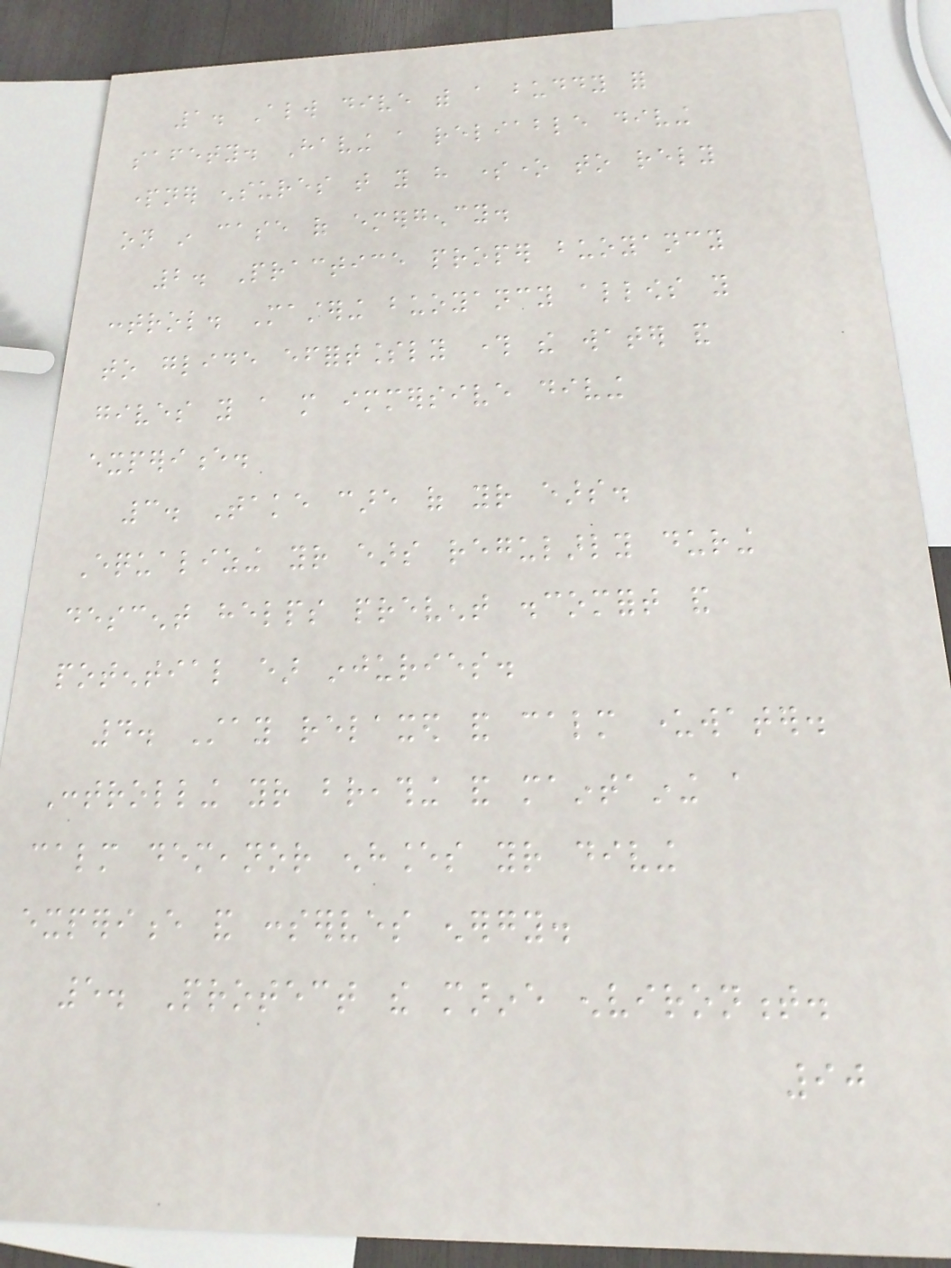1. Always dive with a buddy for
safety. Having a reliable diving
partner ensures that you have someone to rely
on in case of emergency.
2. Practice proper buoyancy
control. Mastering buoyancy allows you
to glide effortlessly through the water and
gives you a more immersive diving
experience.
3. Take care of your ears.
Equalizing your ears regularly during
descent helps prevent discomfort and
potential ear injuries.
4. Stay relaxed and calm underwater.
Controlling your breathing and maintaining a
calm demeanor enhances your diving
experience and conserves energy.
5. Protect the marine environment.
90
